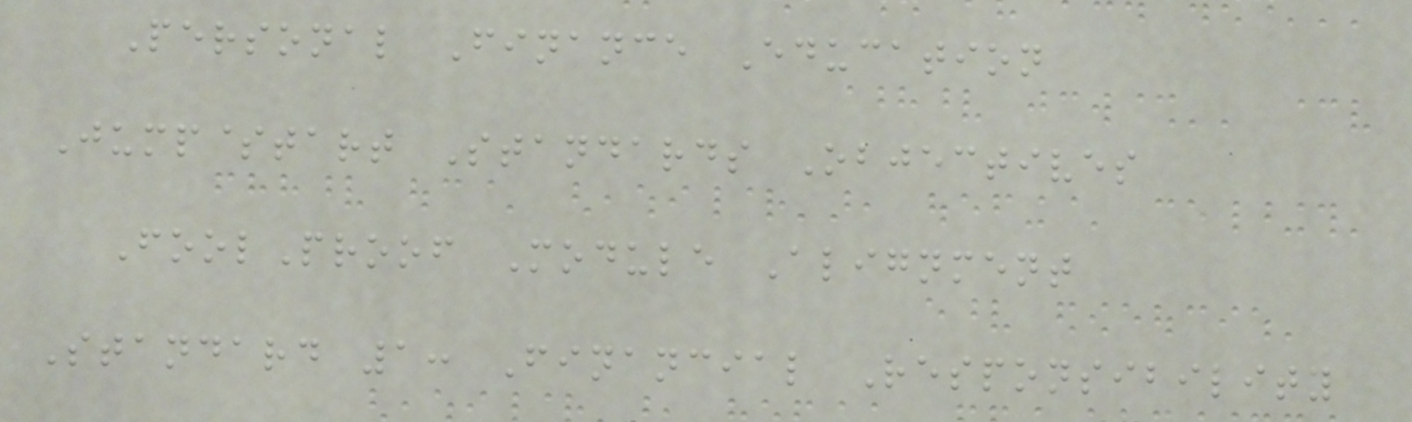Personal Finance Education
Jump$tart Standards Objectives
FoolProof Module Alignment
Standard 1: Financial Responsibility
